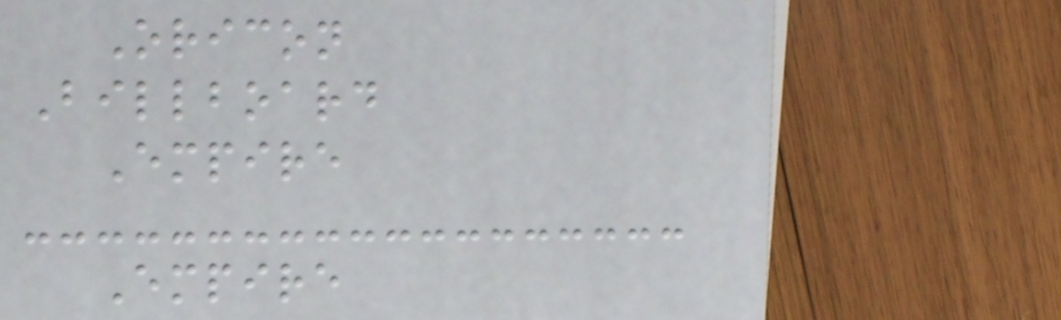Oricon
Billboard
Empire
Empire
